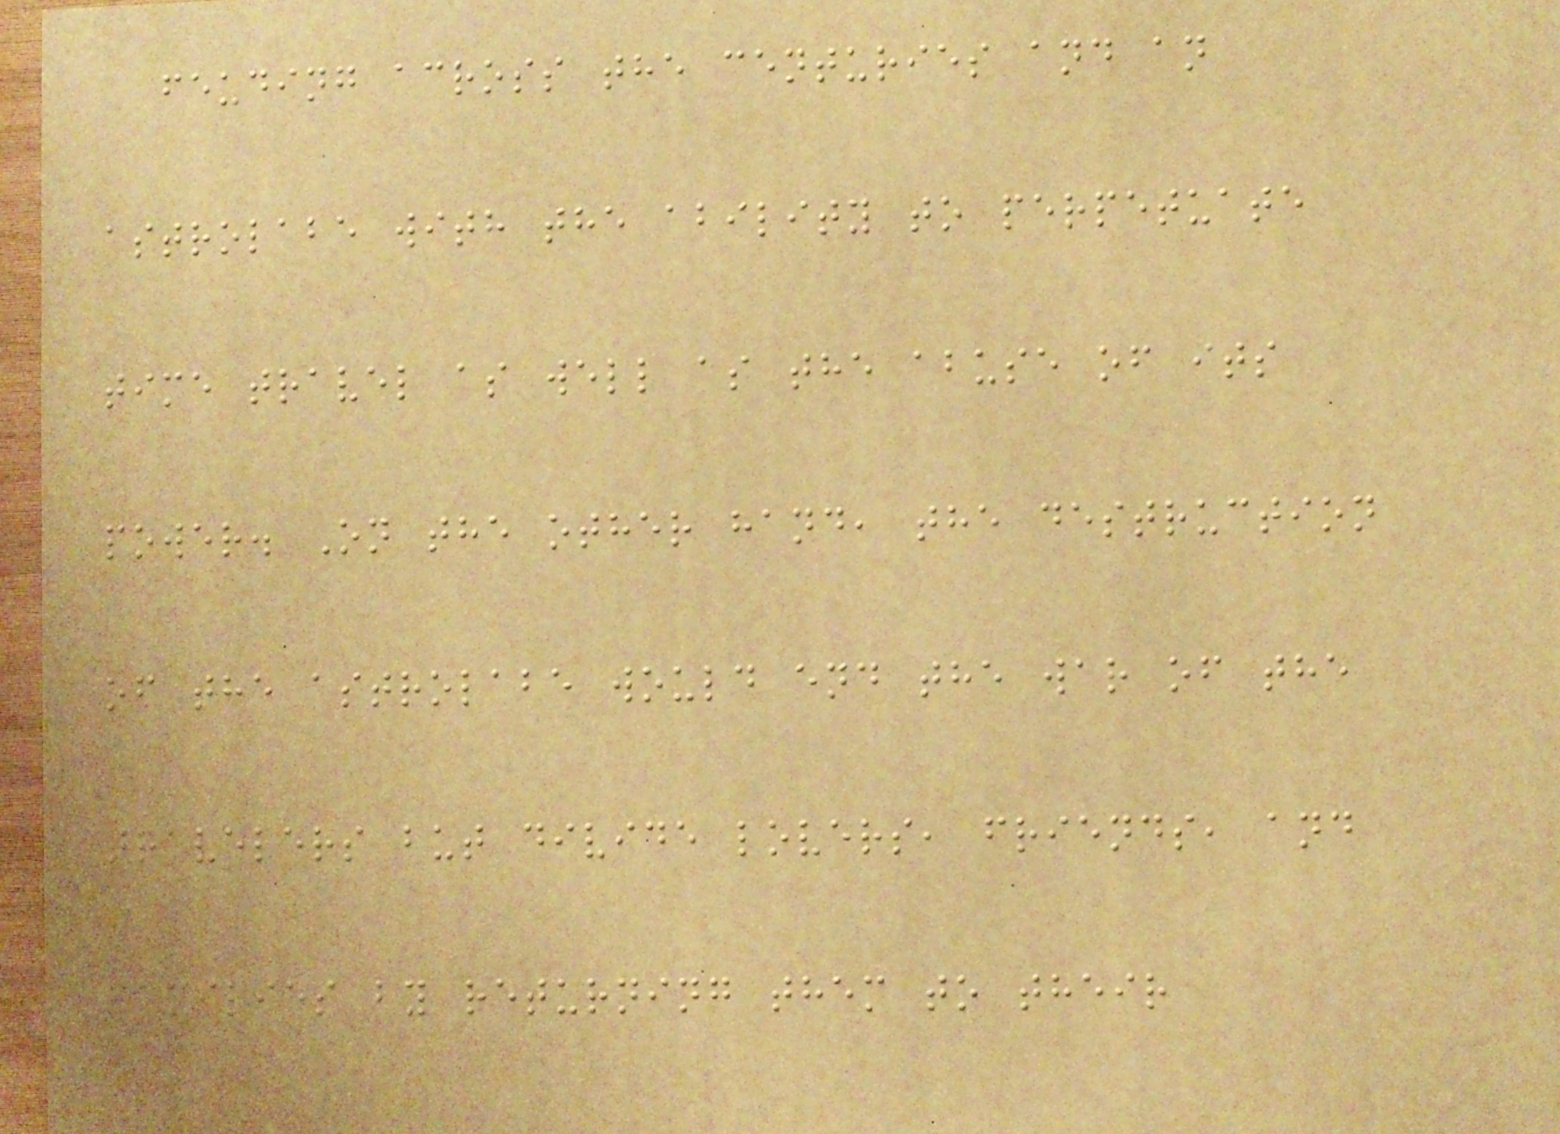feuding across the centuries and an
astrolabe with the ability to perpetuate
time travel as well as the abuse of its
power. On the other hand, the destruction
of the astrolabe would end the war of the
travelers but divide lovers, friends, and
families by returning them to their
